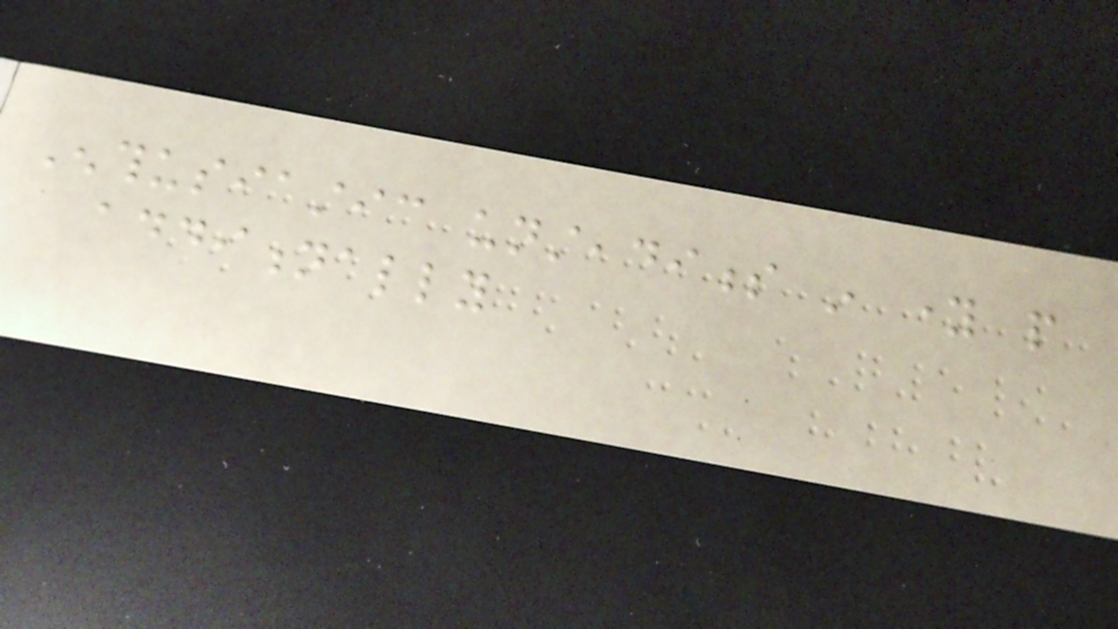Enthusiastic unsteadiness in young people
additionally
